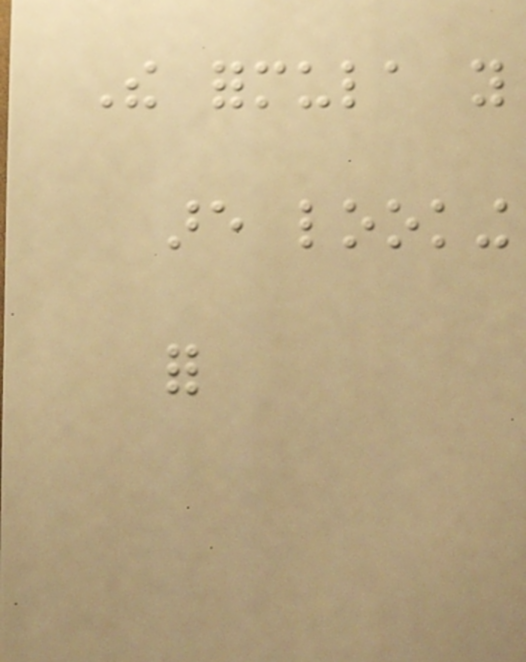The formula you
are looking
for
